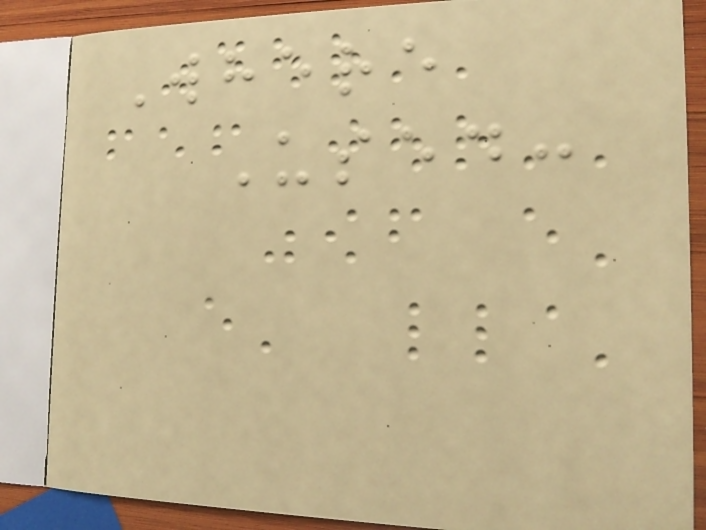Where
Used:
